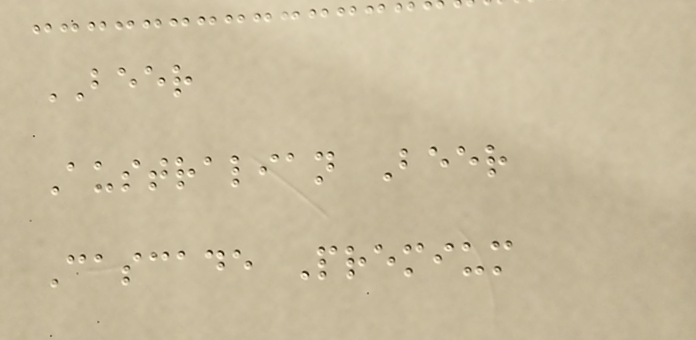BEER
Australian Beer
Cascade Premium
